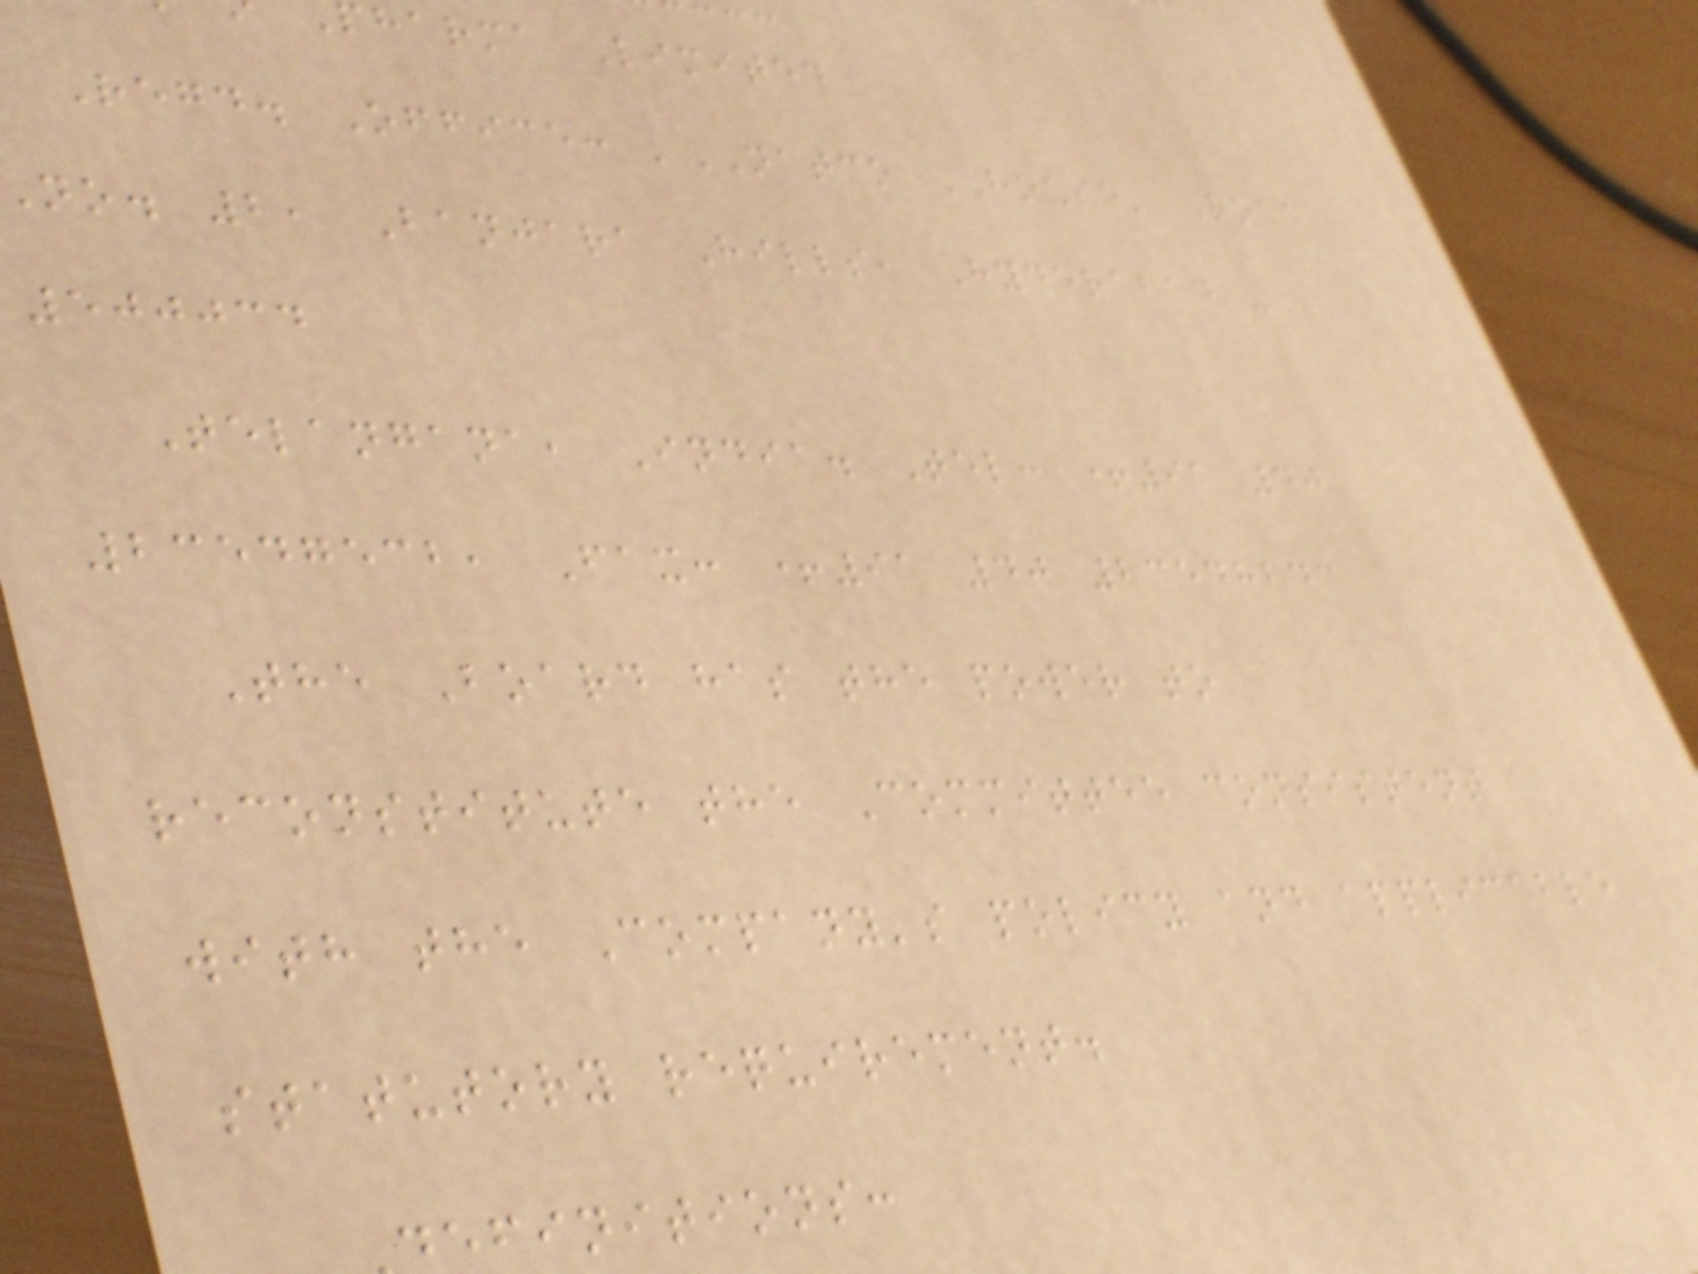pharma Limited
Regd. Office: 'NATCO HOUSE' Road
no. 2, Banjara Hills, Hyderabad -
500034
Telangana, India. Tel: +91 40
23547532, Fax: +91 40 23548243
The Board has the power to
reconstitute the Committee consistent
with the Company's policy and applicable
statutory requirement.
efinitions:
